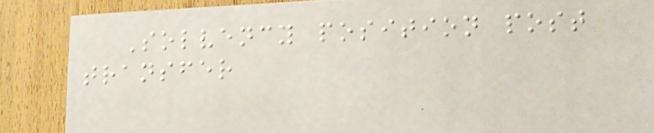Solvency position post
transfer
